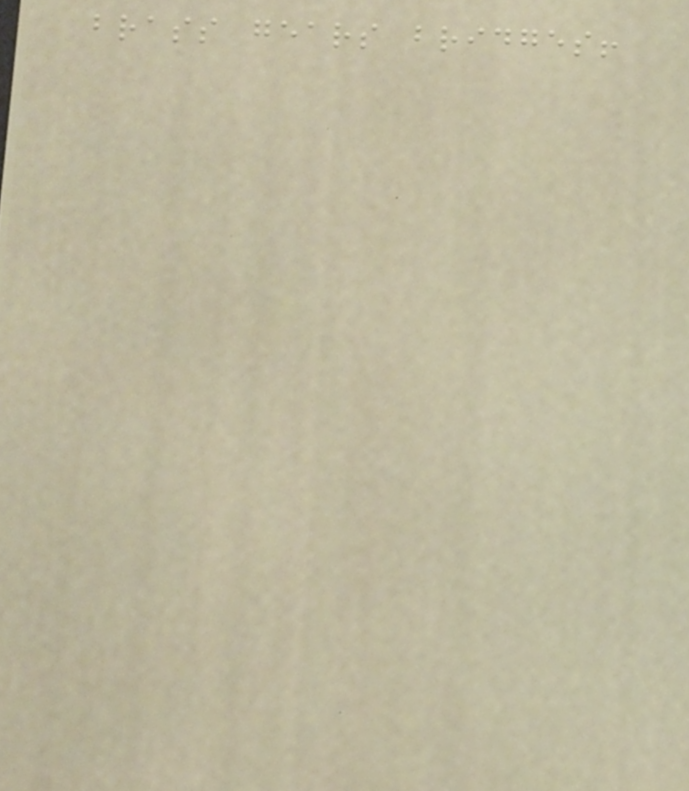brass gears bridges!
